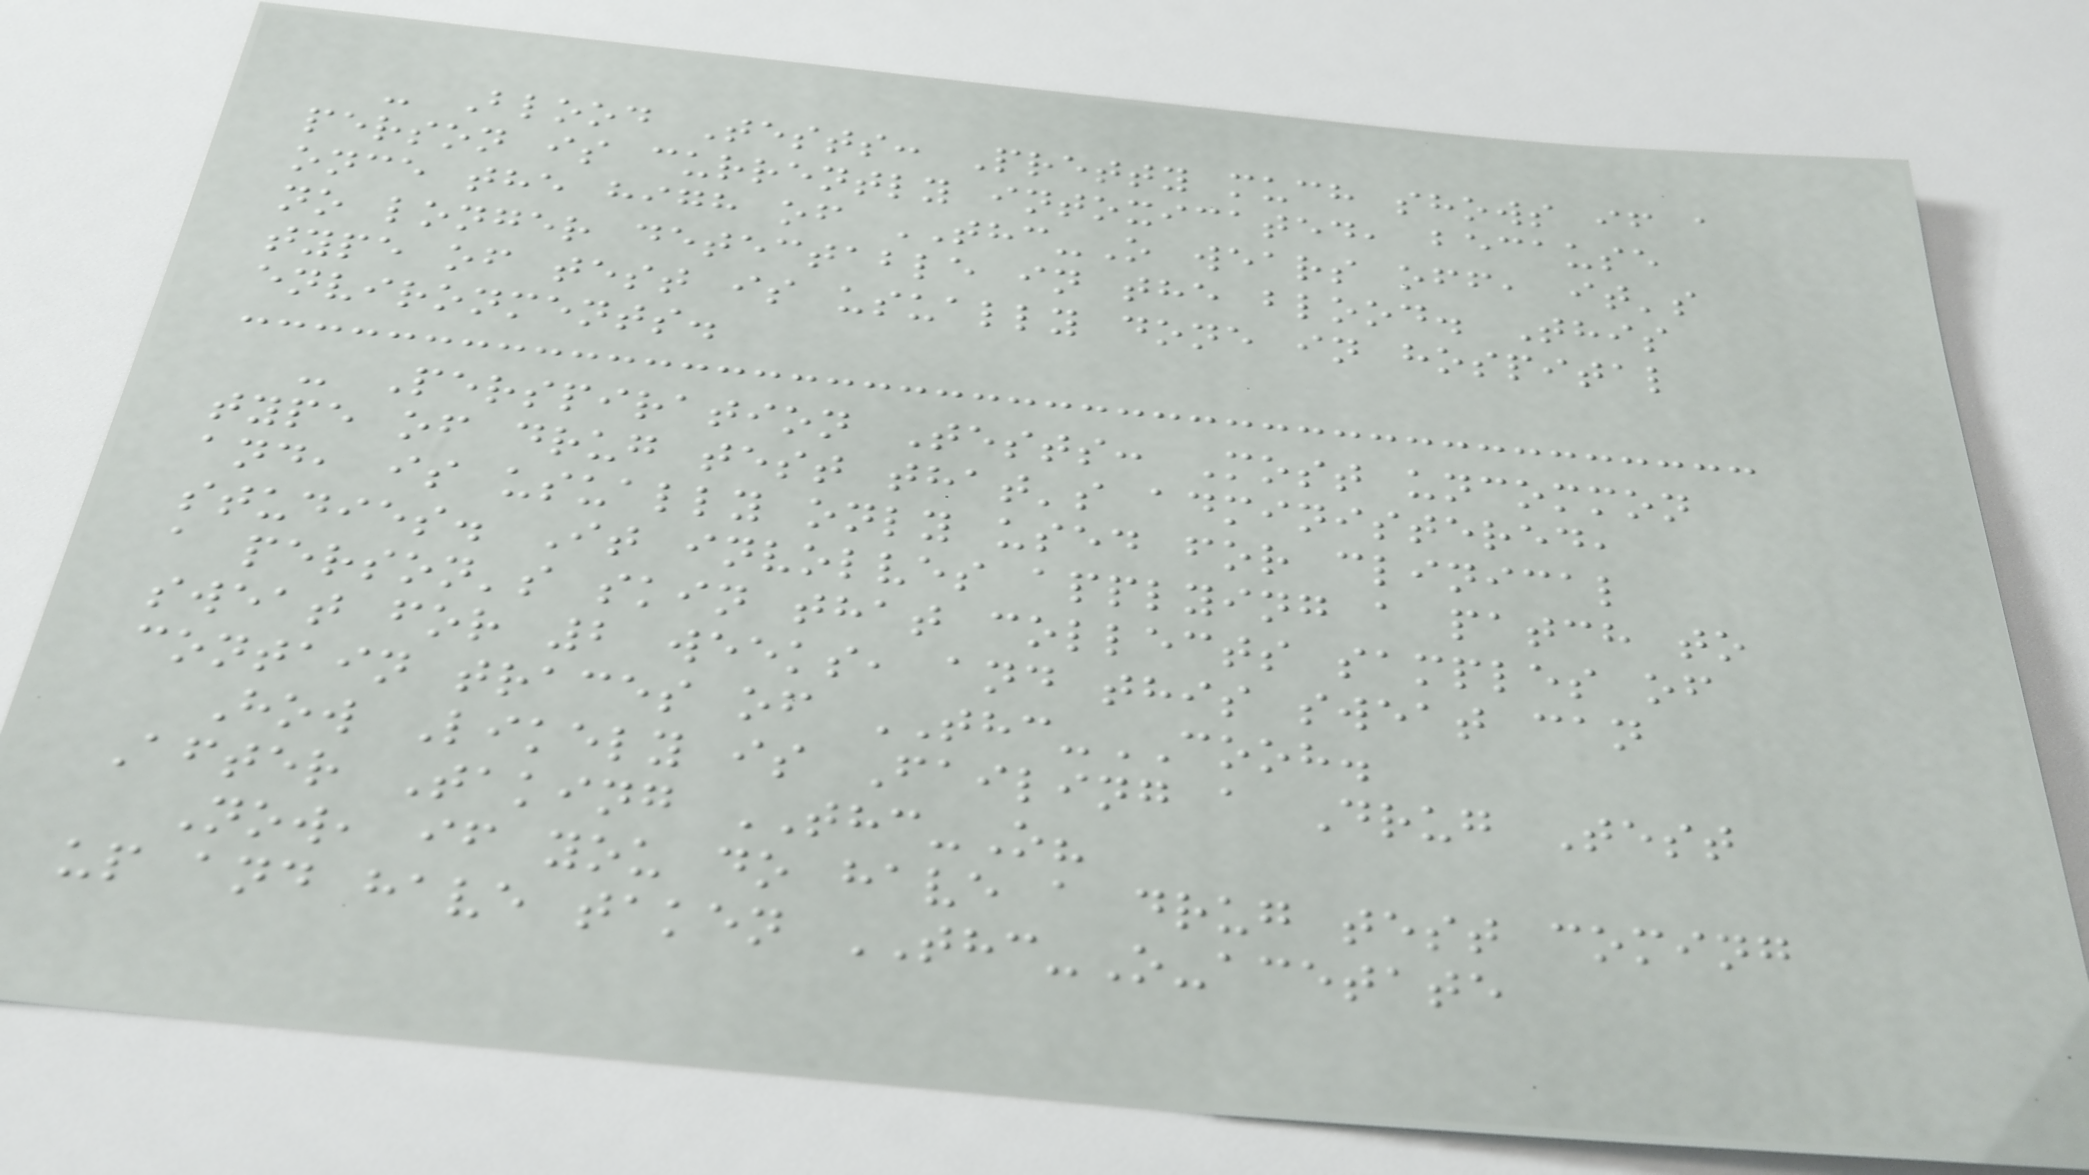- Blood Tests: Pretty much shows if a
person is currently intoxicated, because
once the high of THC-O wears off, it's
no longer detectable in the blood. This
type of test is usually done in hospital
environments.
- Perspiration Tests: Most uncommon
type of drug test that's administered,
and, is usually only used for clinical
studies. It involves applying a patch to
a person's skin that collects samples of
sweat for 2 weeks, and this sweat can
contain traces of THC-COOH.
How Likely is Failing a Drug Test
After Taking THC-O?
Now, if you do have a drug test coming
up and have taken THC-O-acetate
